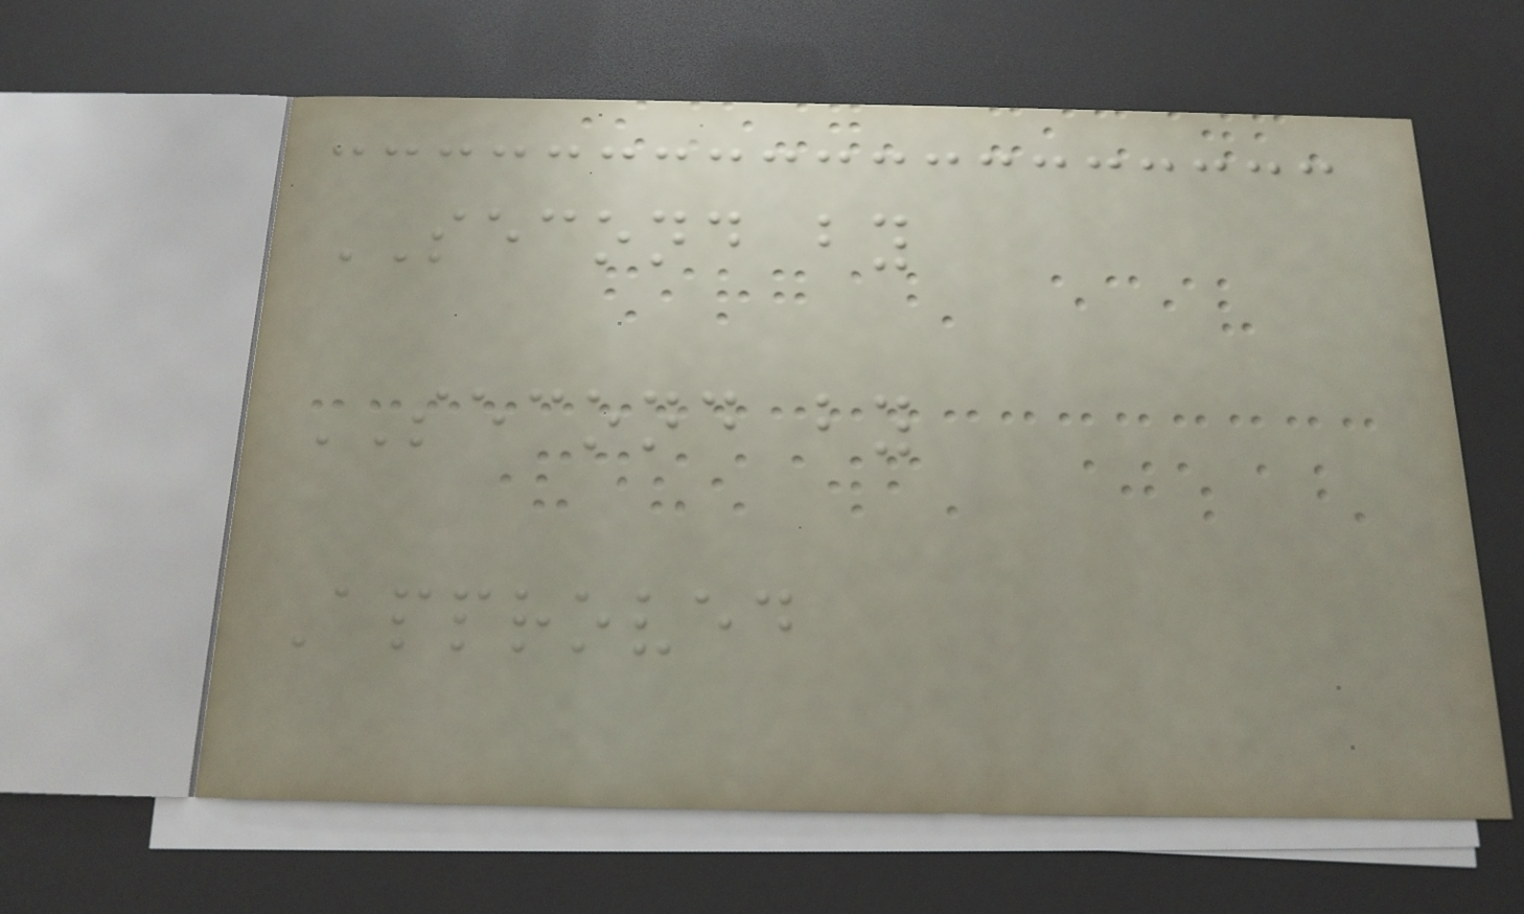SECOND by
SECOND by
Approved
